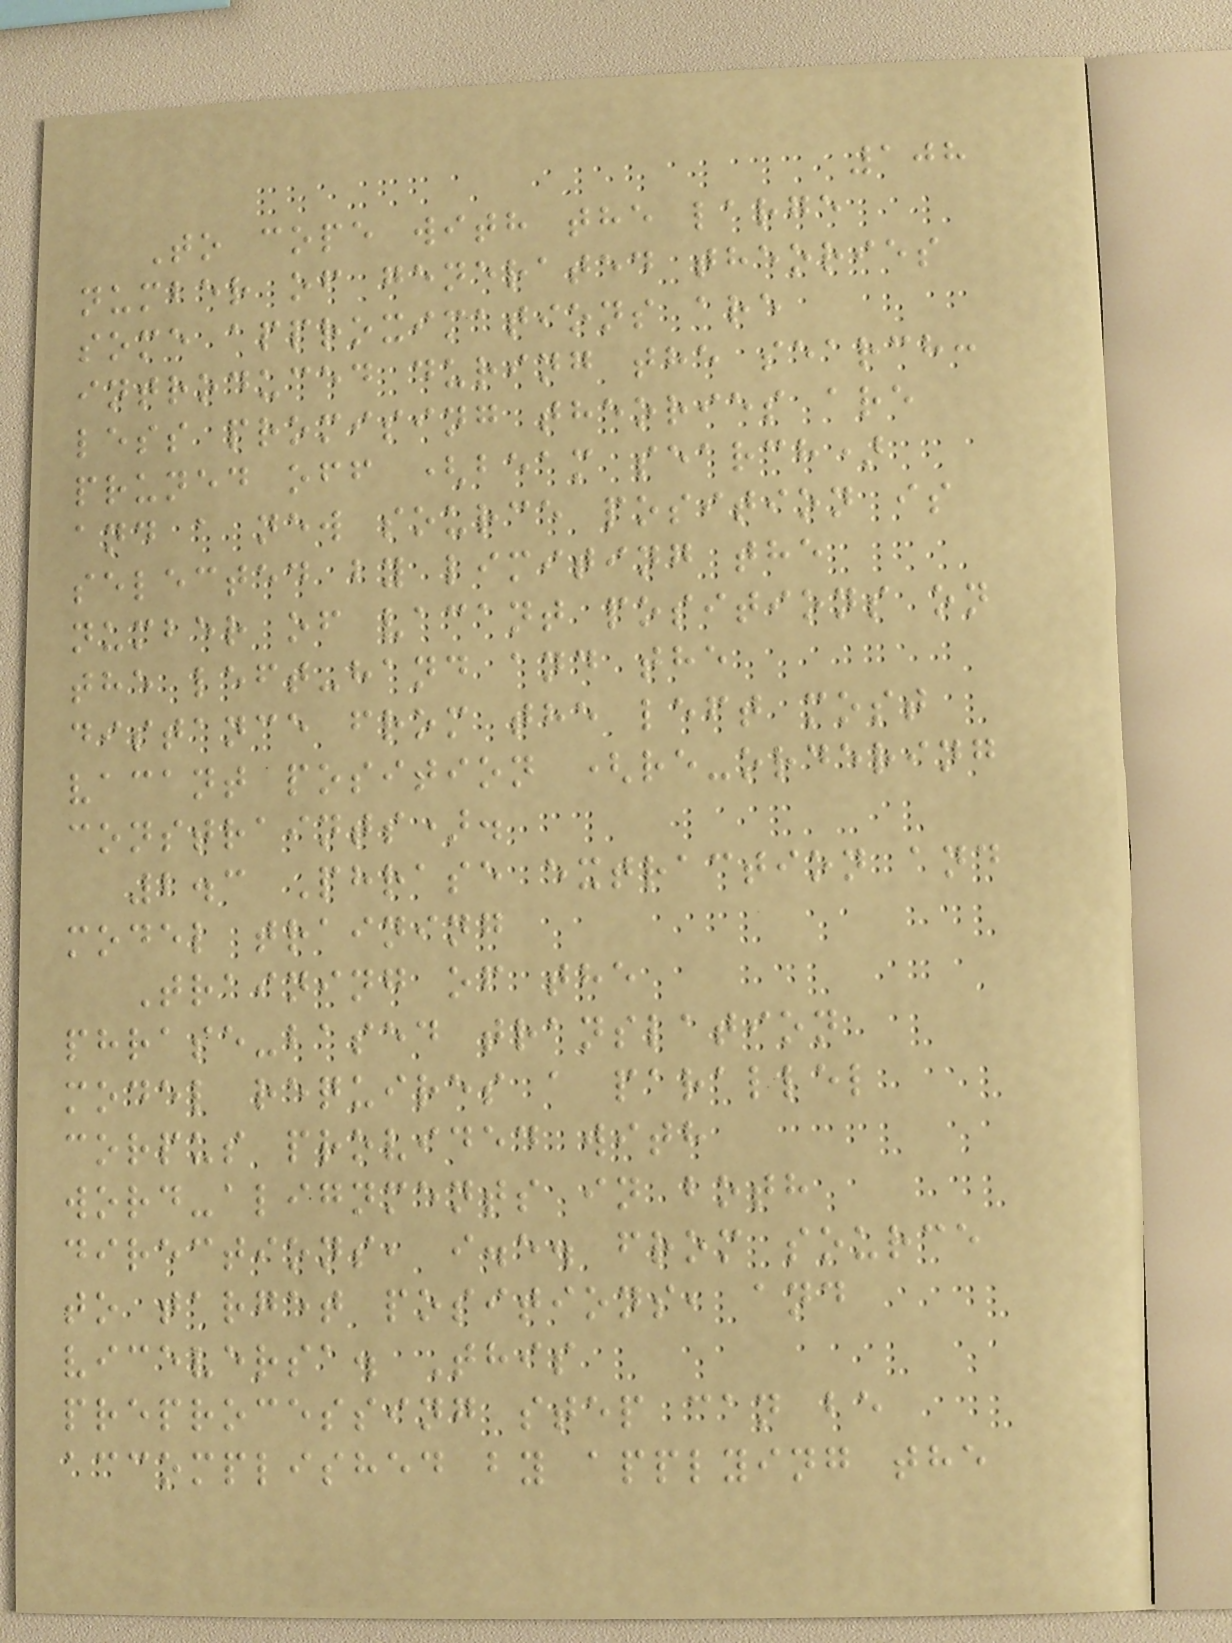108
To cope with the large
number of generated theories
some approximations are
introduced during the search:
less promising theories are
pruned off (beam search)
and a new source position is
selected by limiting the
number of vacant positions on
the left-hand and the
distance from the left most
vacant position (re-ordering
constraints).
2.3 Phrase extraction and
model training
Training of the
phrase-based translation
model requires a parallel
corpus provided with
word-alignments in both
directions, i.e. from source
to target positions, and
viceversa. This
preprocessing step can be
accomplished by applying the
